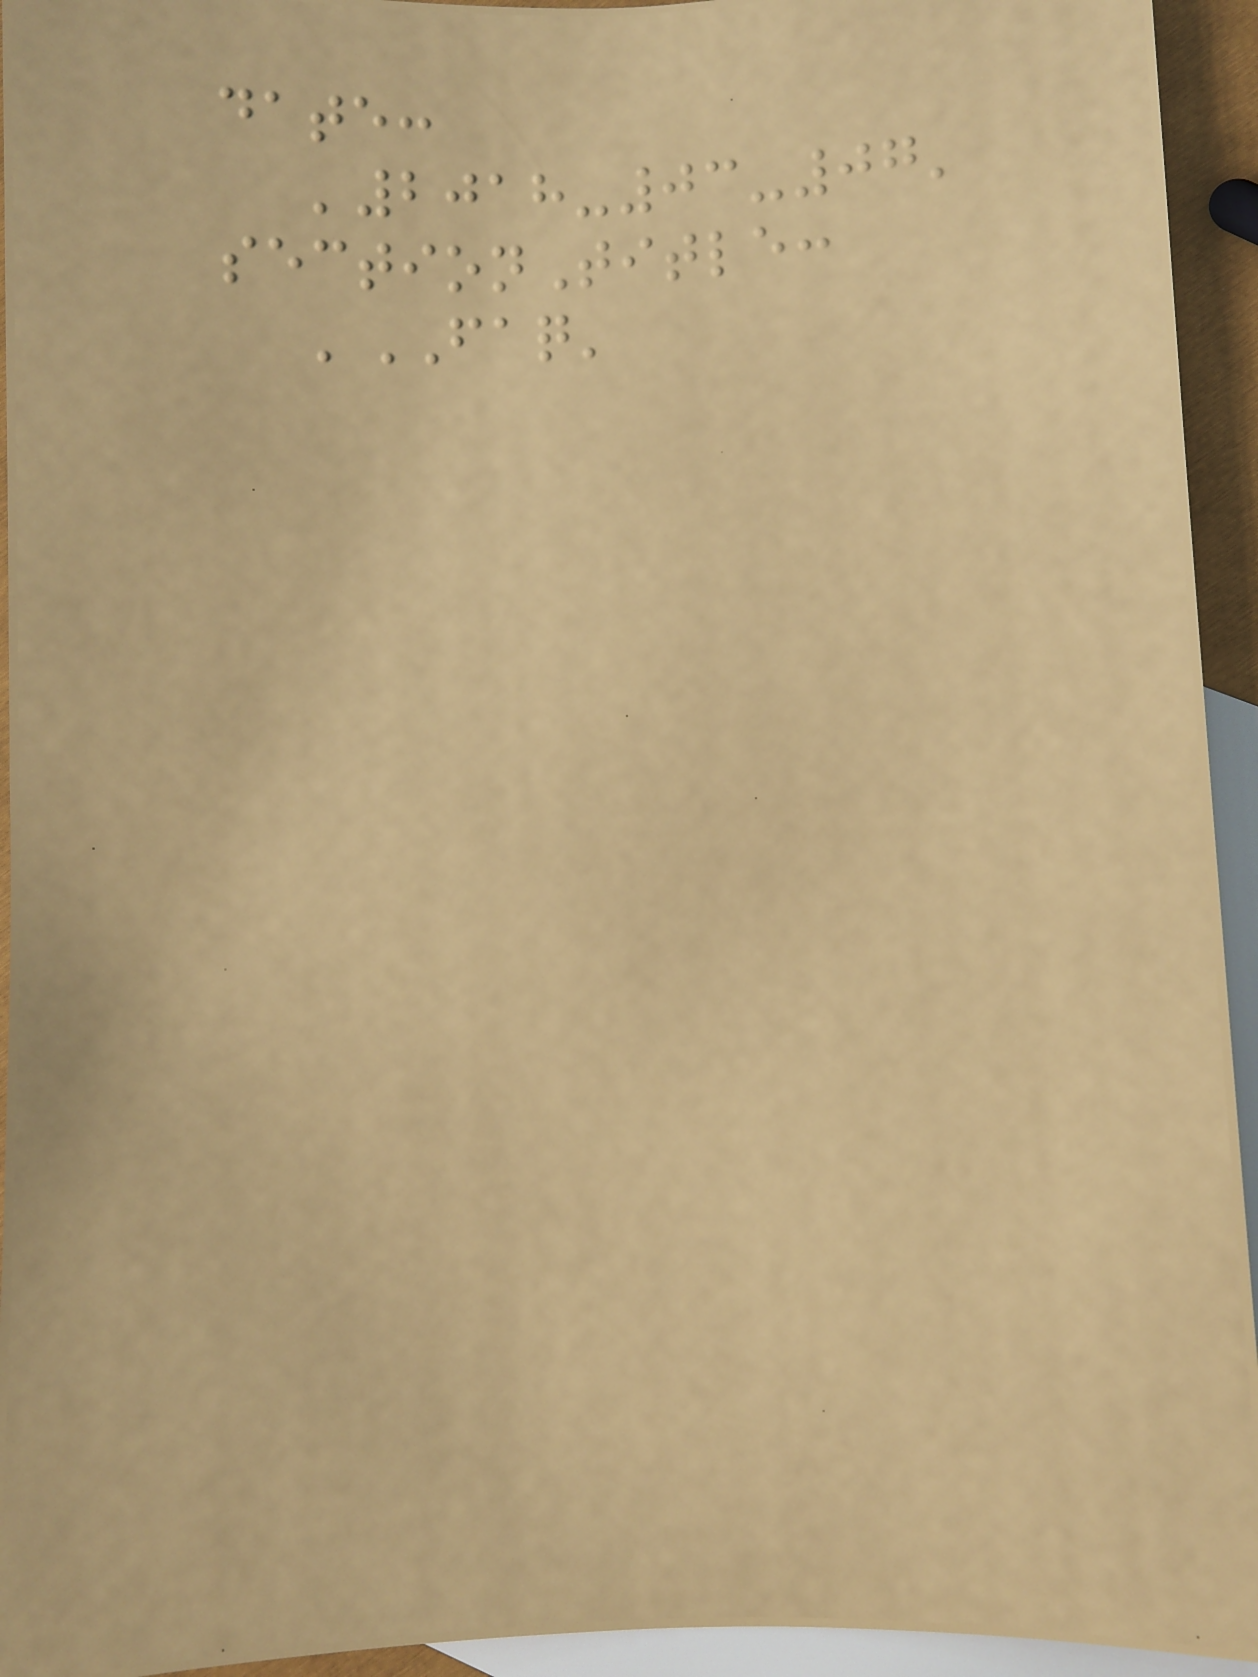date:
'2018-03-07'
sectionTitle:
'FAQ'
